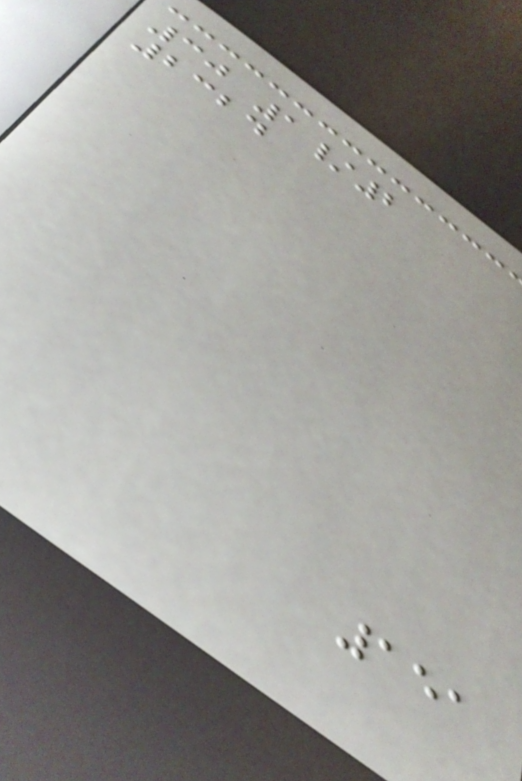30 1/2
2324
151
